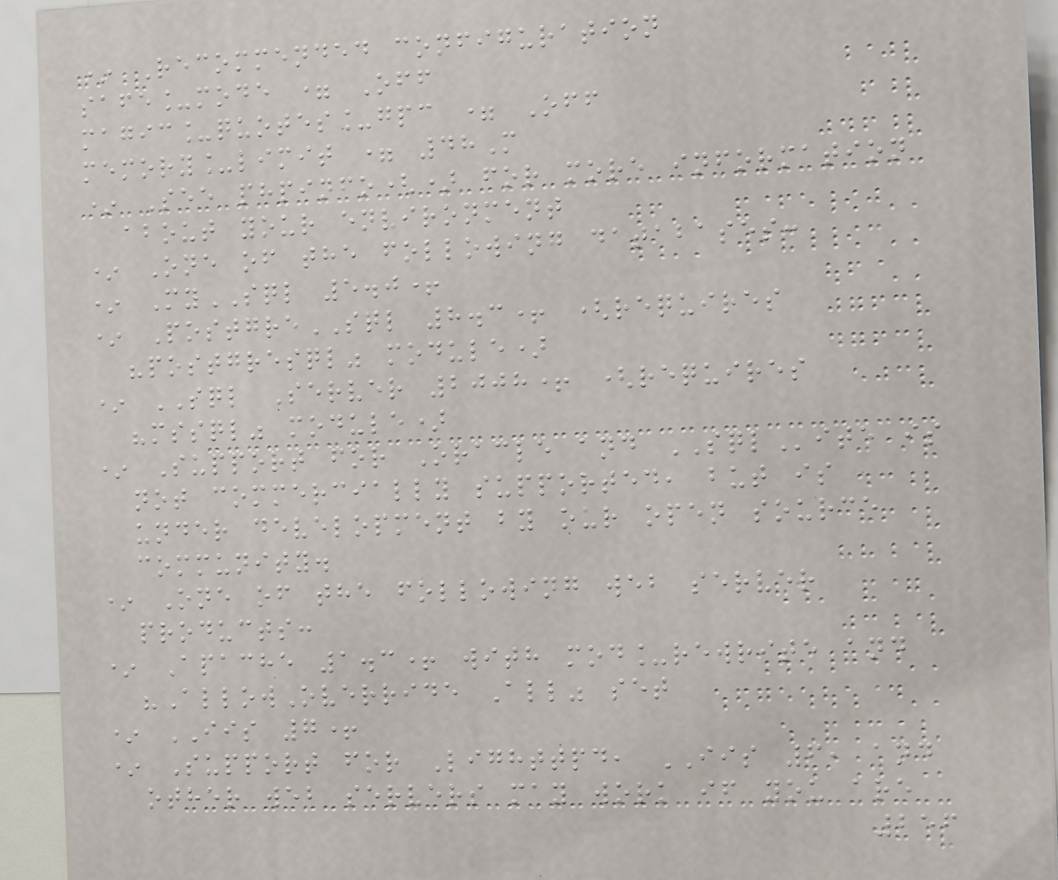* Recommended configuration
safe_mode = Off
magic_quotes_gpc = Off
memory_limit = 48M
* See phpinfo() for more information
about your environment
* One of the following databases:
* MySQL 5.0+
* PostgreSQL 8.3+ (requires
"postgresql" module)
* SQL Server 2008+ (requires
"mssql" module)
* Support for Oracle and SQLite is
not commercially supported, but is
under development by our open source
community.
* One of the following web server
products:
* Apache 1.3+ with mod_rewrite and
"AllowOverride All" set
* IIS 7+
* Support for Lighttpd, IIS 6, and
other web servers may work if you are
256
